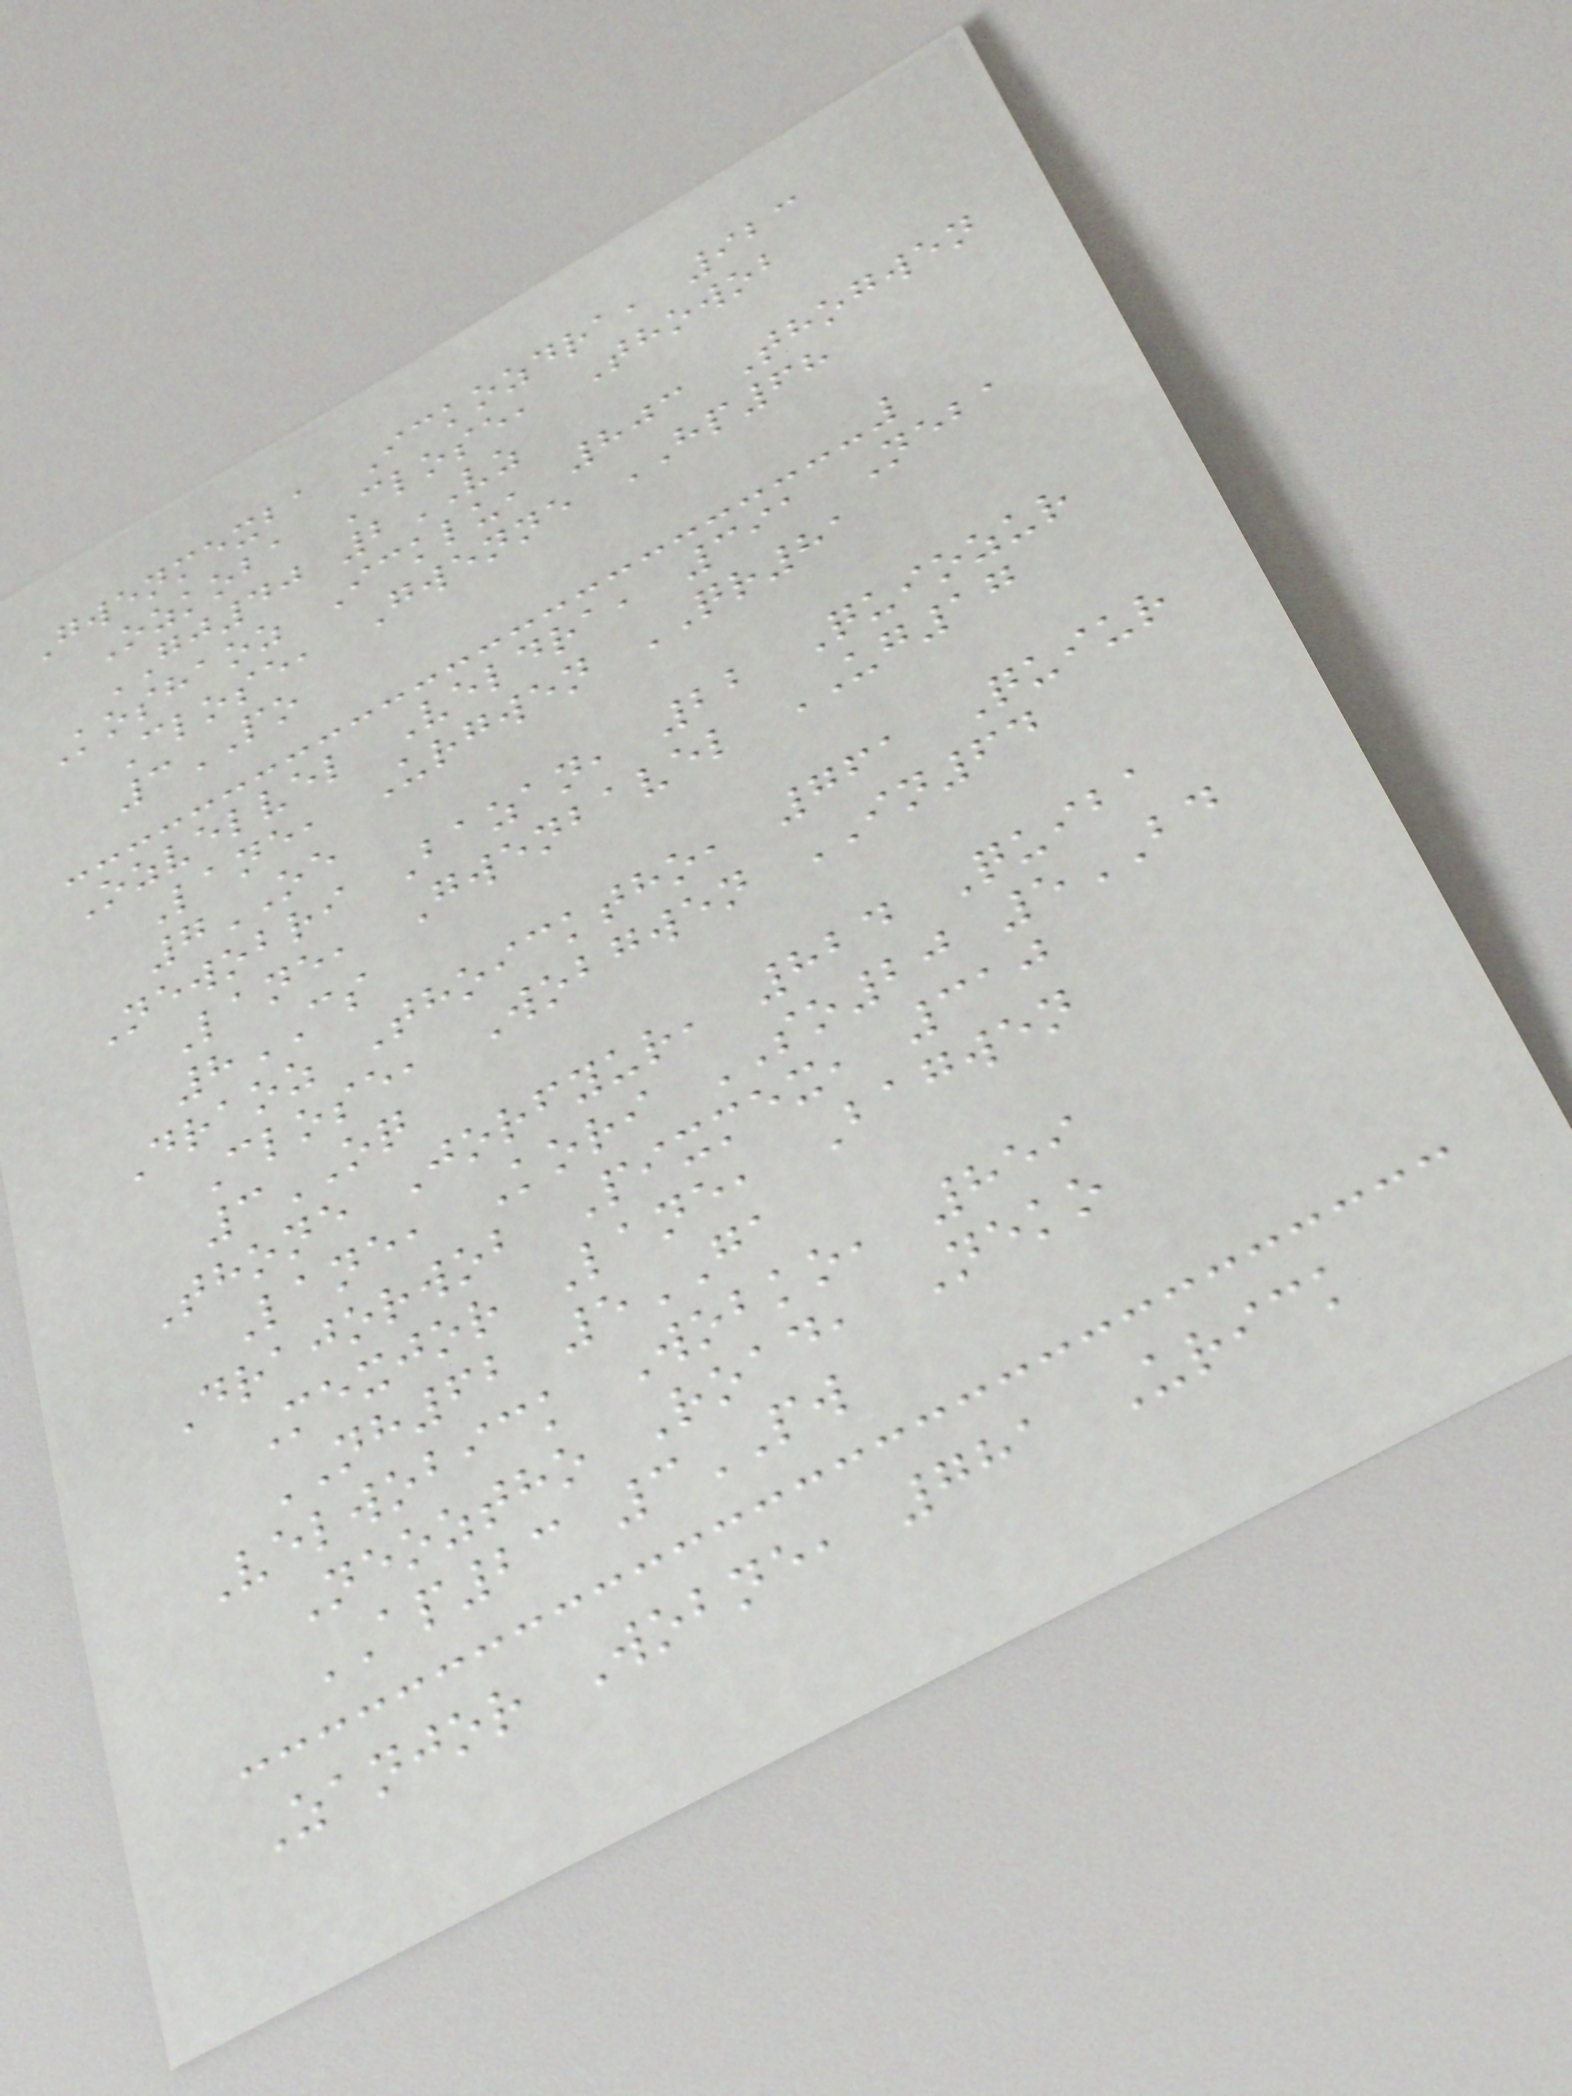Gwenmexba Ickozdra, 923
Ozkoba Close, Thowob
GJ40 2VZ
Koshaoz Icklu, 803 Thogwen
Close, Gwenne HP68
3PO
Ozvelvel Veldra, 391 Neba
Lane, Urgwen QR81
7OE
Newobri Bazan, 22 Quiozur
Lane, Gwenbavel UG17
8CS
Draoz Thoicktho, 761 Quiur
Close, Wobgwen IN64
3OQ
Thone Jorfyur, 824 Quiba
Lane, Kori SO20 5BD
Drajorwob Pixmex, 310
Mexjor Lane, Bagwen
NH62 5GA
Velwobick Wobko, 859
Neoztho Road, Neko
AP23 3PW
Zanjor Wobne, 781 Urick
